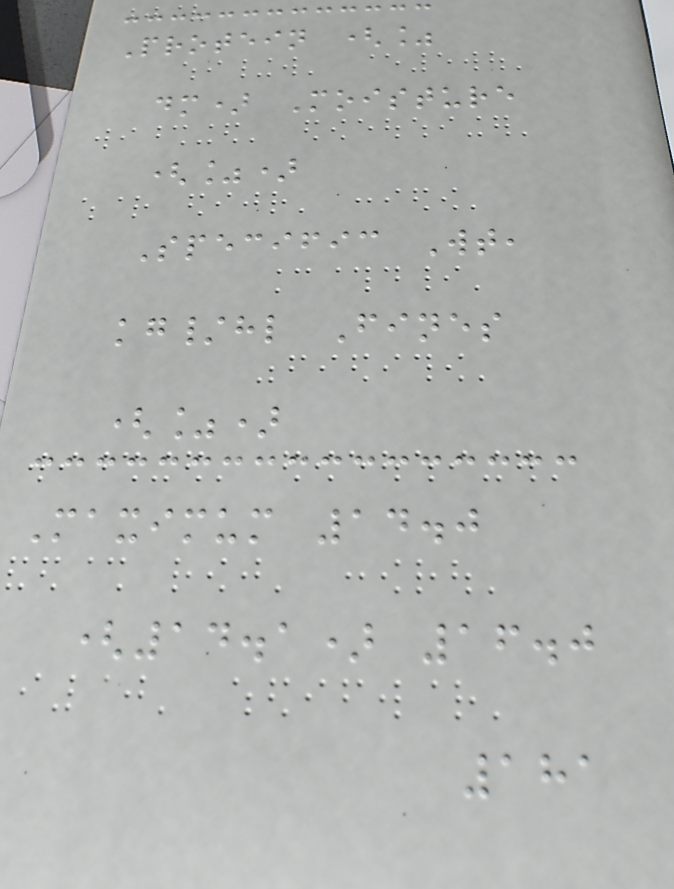Protein (%
dm) Moisture
(%)
Specific Wt,
kg/hl Fines
(%)
Maximum 14.0
(14.1) 16.0
181
